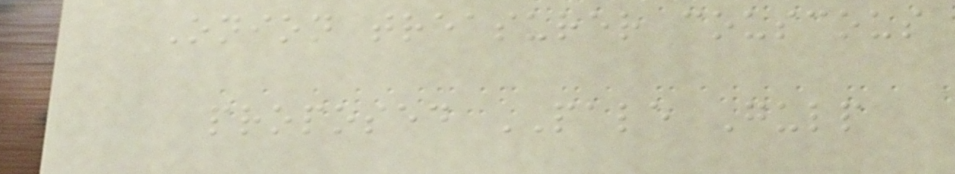Onion treasurer couscous
proposed PALE Gulp
